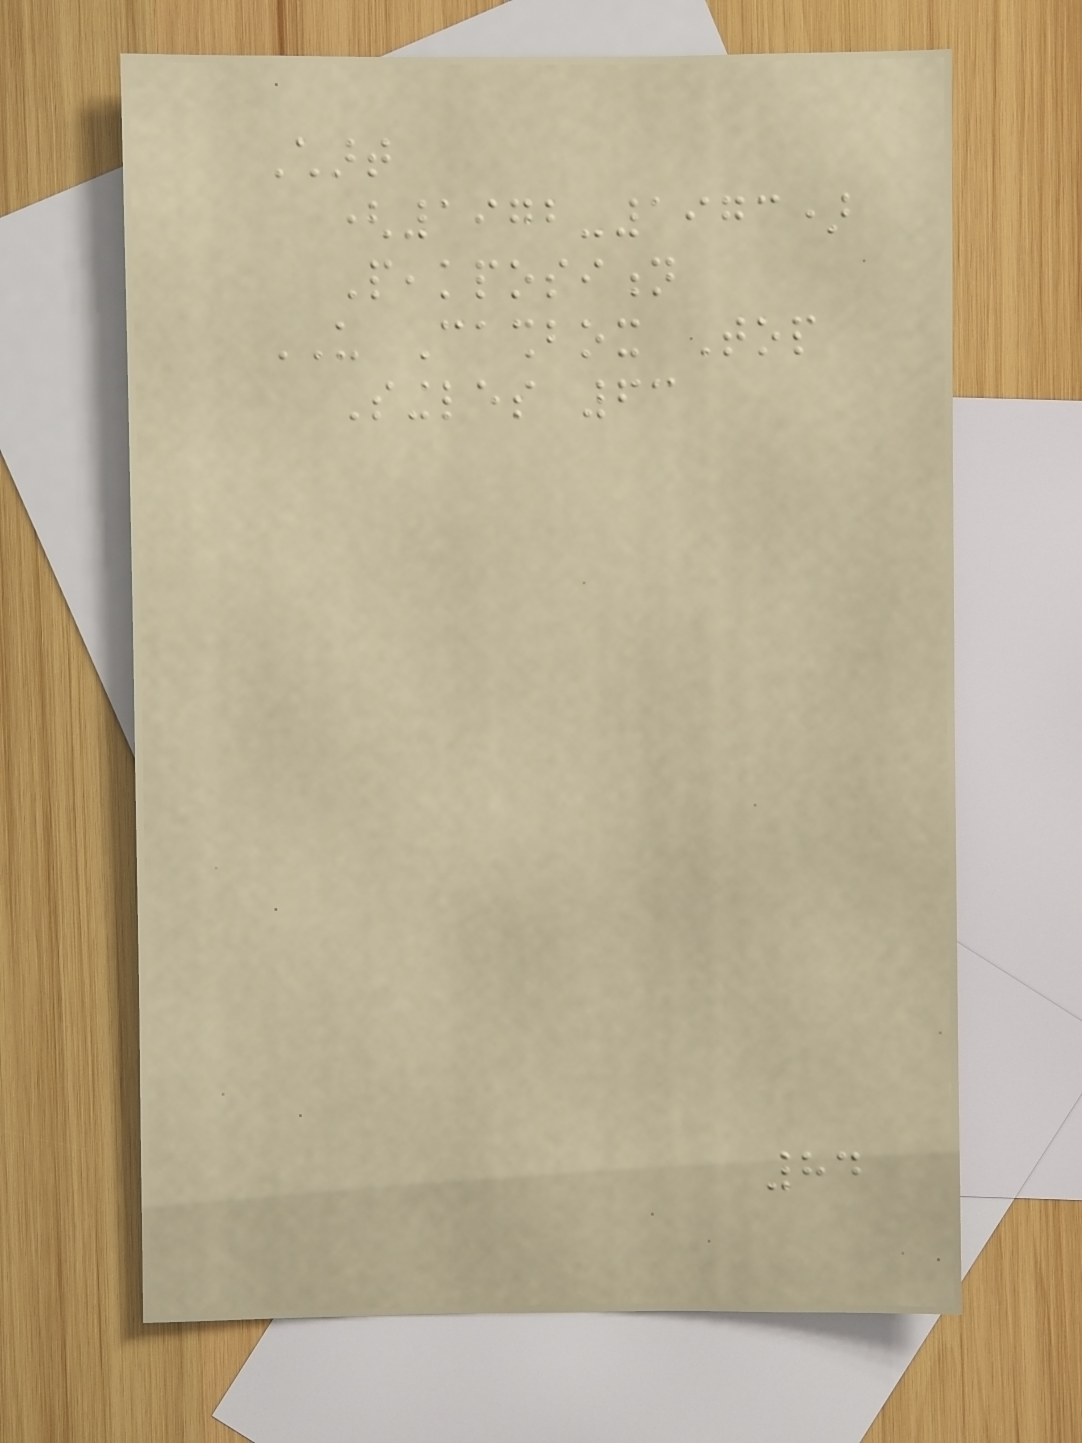Chart
(1972-1973)
Peakposition
US Cashbox Top
Singles 63
84
